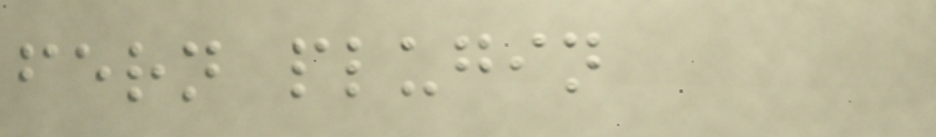fern plugin
